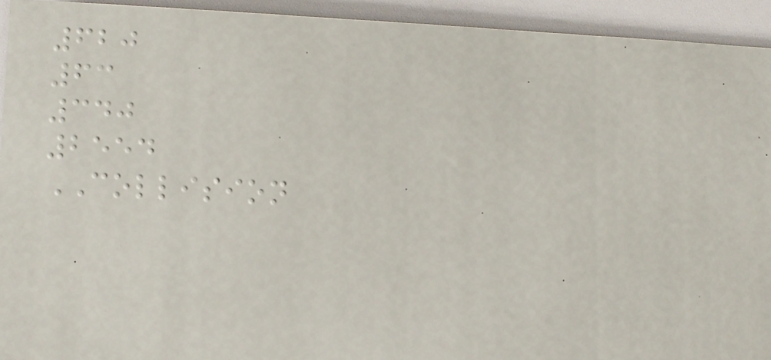620
63
340
2554
COLLISION
